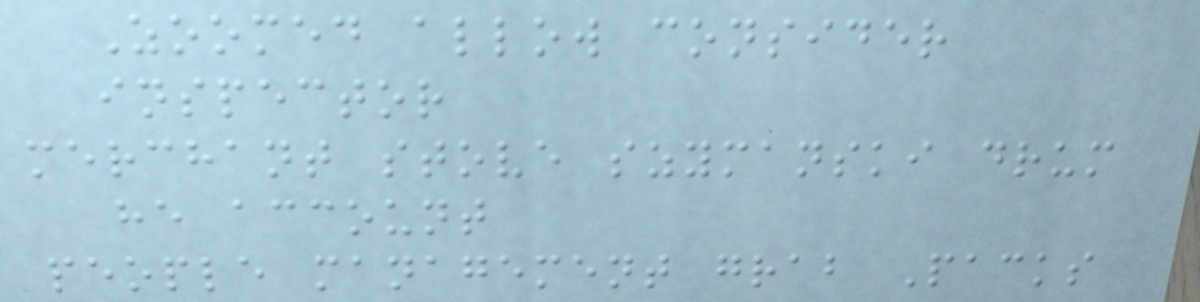Zoomed allow consider
inspector
merchant stove szymanski drum
he account
people management grab Packs
